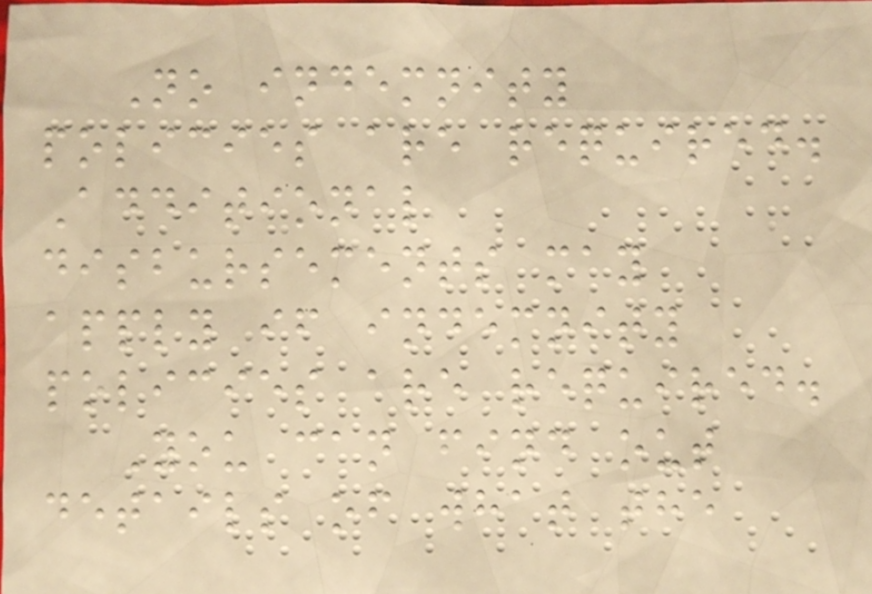No indemnity
policies are required.
Additional
disbursements may
apply if indemnity
policies are required.
You can find out
details of what the
